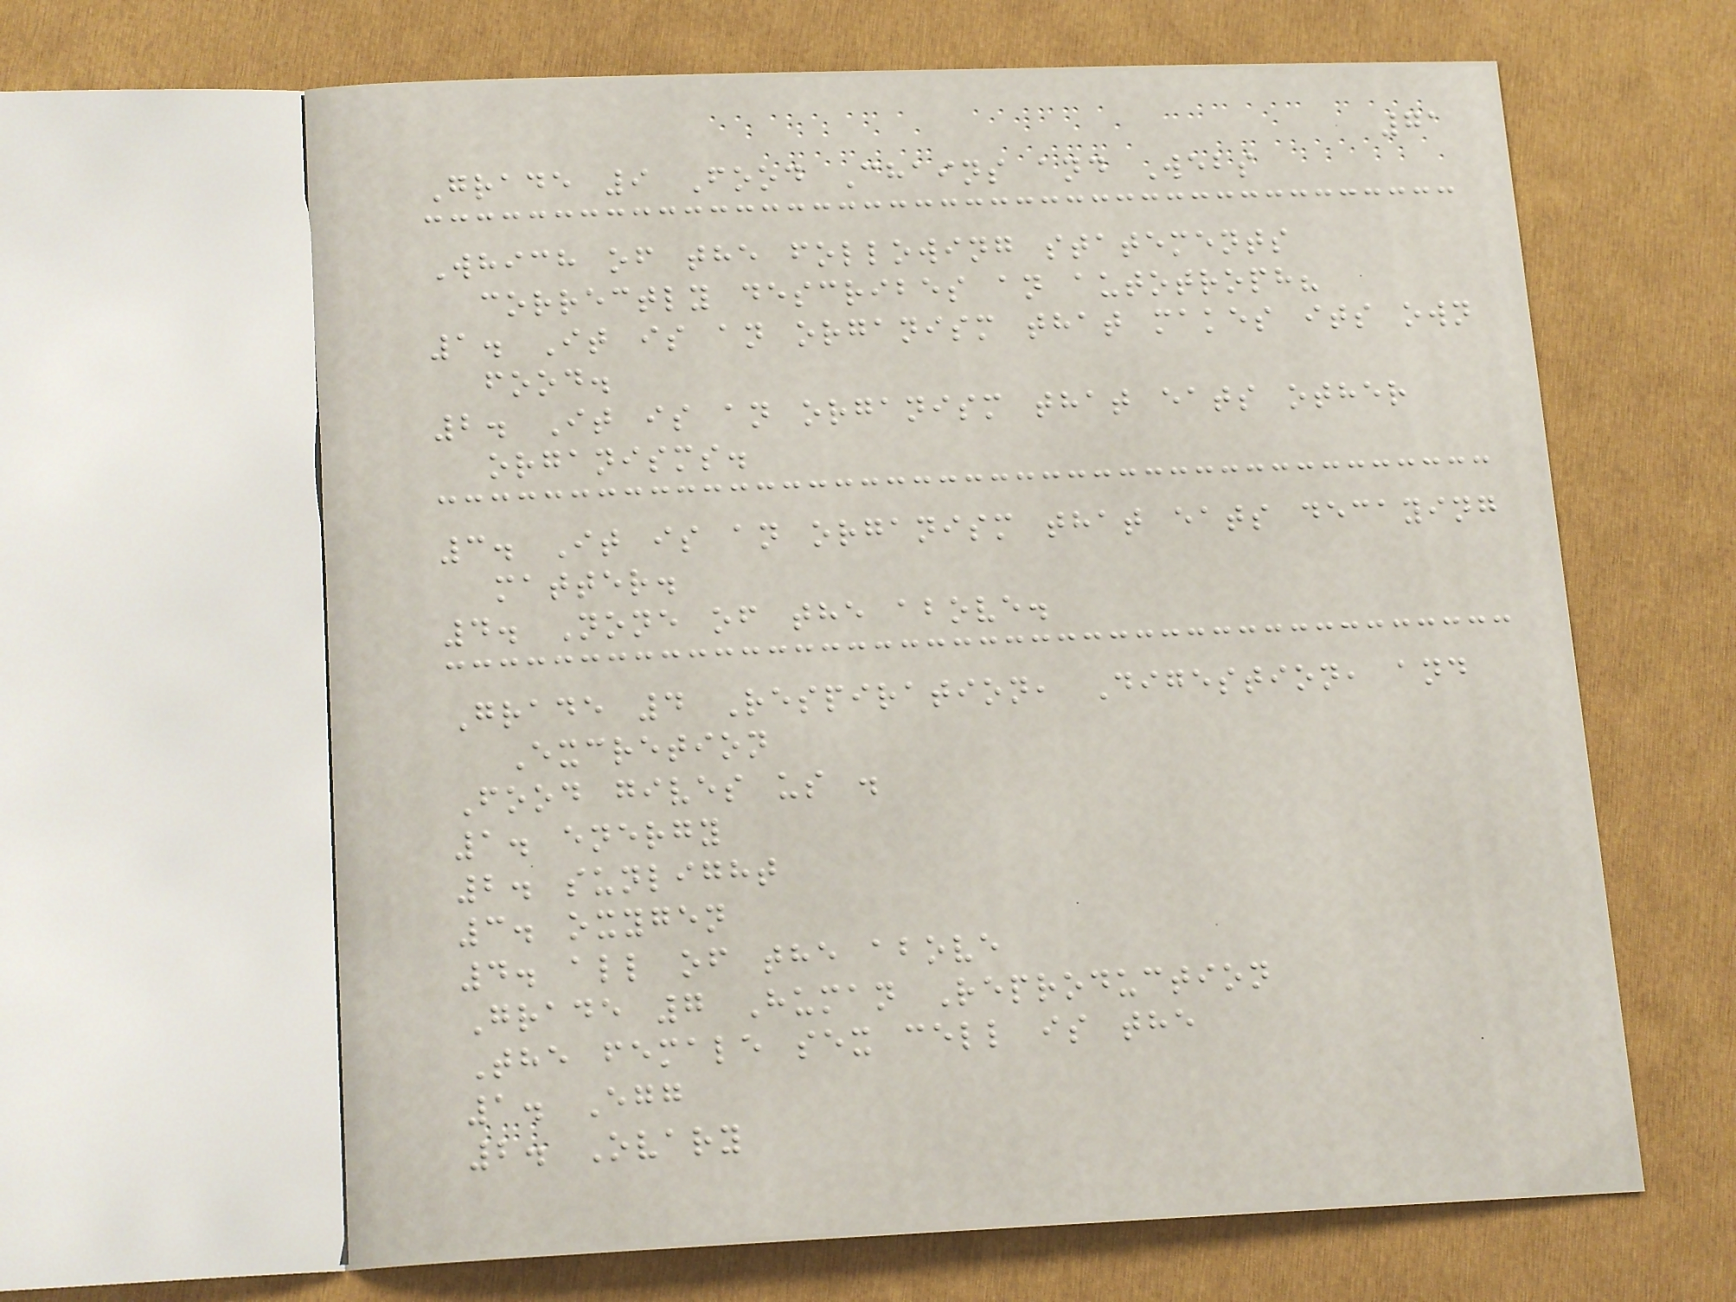71
Grade 9 Food Chains and Webs
Which of the following statements
correctly describes an autotroph?
1. It is an organism that makes its own
food.
2. It is an organism that eats other
organisms.
3. It is an organism that eats decaying
matter.
4. None of the above.
Grade 4 Respiration, Digestion, and
Excretion
Food gives us .
1. energy
2. sunlight
3. oxygen
4. all of the above
Grade 7 Human Reproduction
The female sex cell is the
1. Egg
2. Ovary
